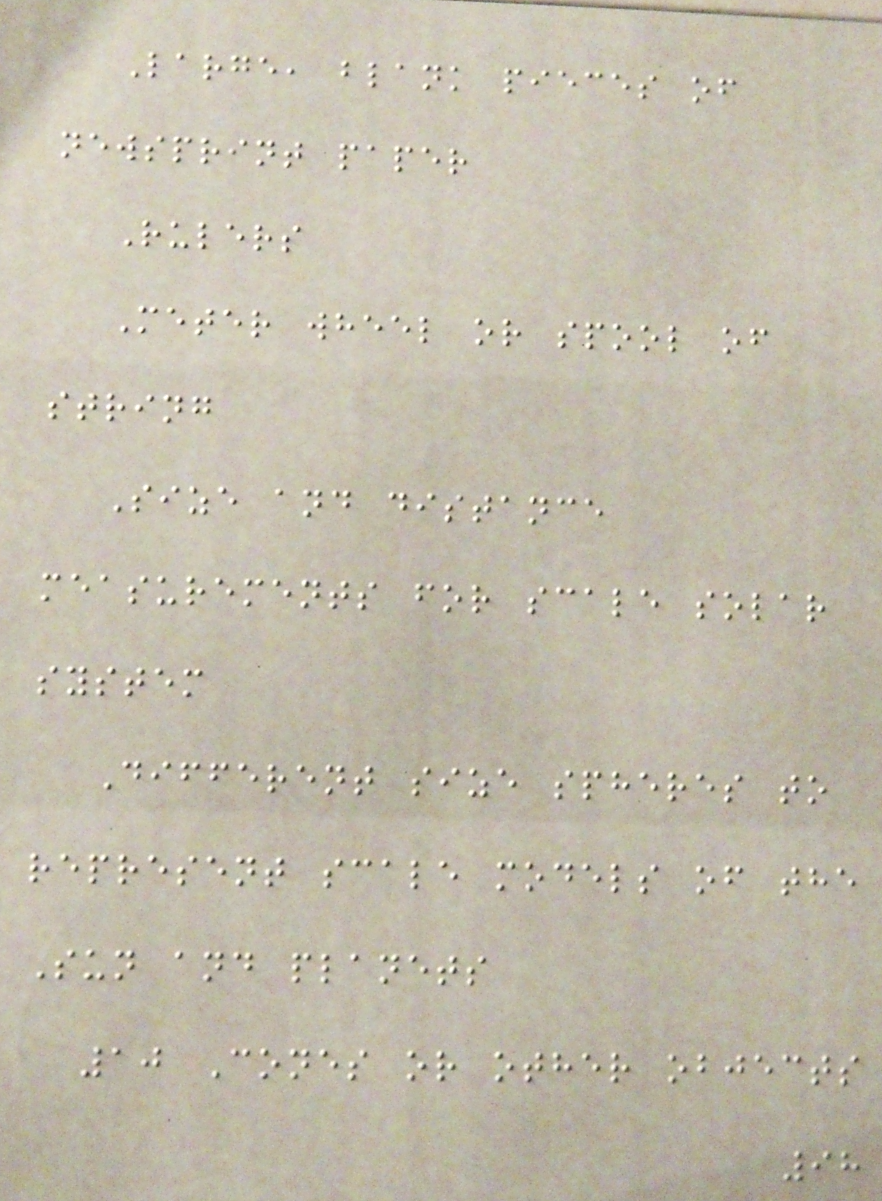Large, blank pieces of
newsprint paper
Rulers
Meter wheel or spool of
string
Size and distance
measurements for scale solar
system
Different size spheres to
represent scale models of the
Sun and planets
10 Cones or other objects
98
